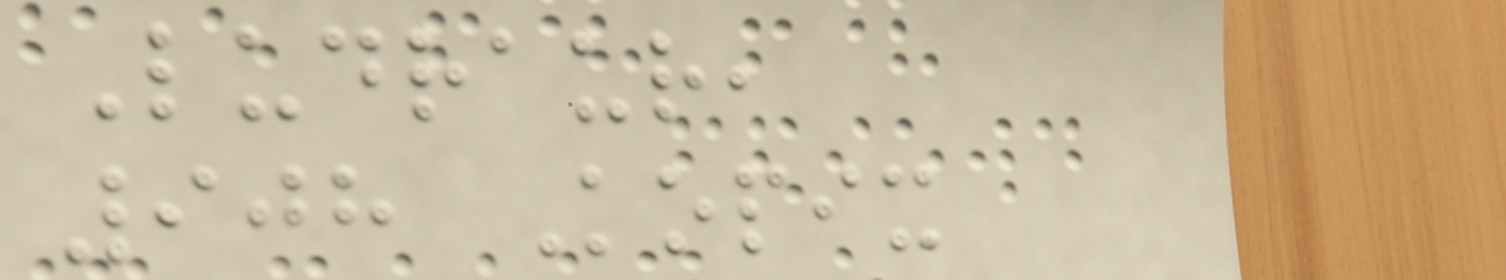Ludraur,
908 Kopix
